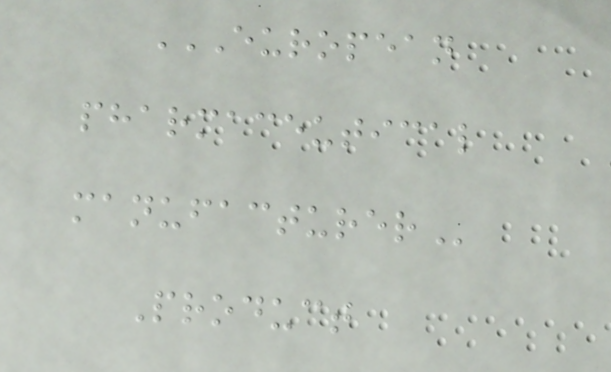EUROPEAN
PHARMACEUTICAL
MANUFACTURER
Product
